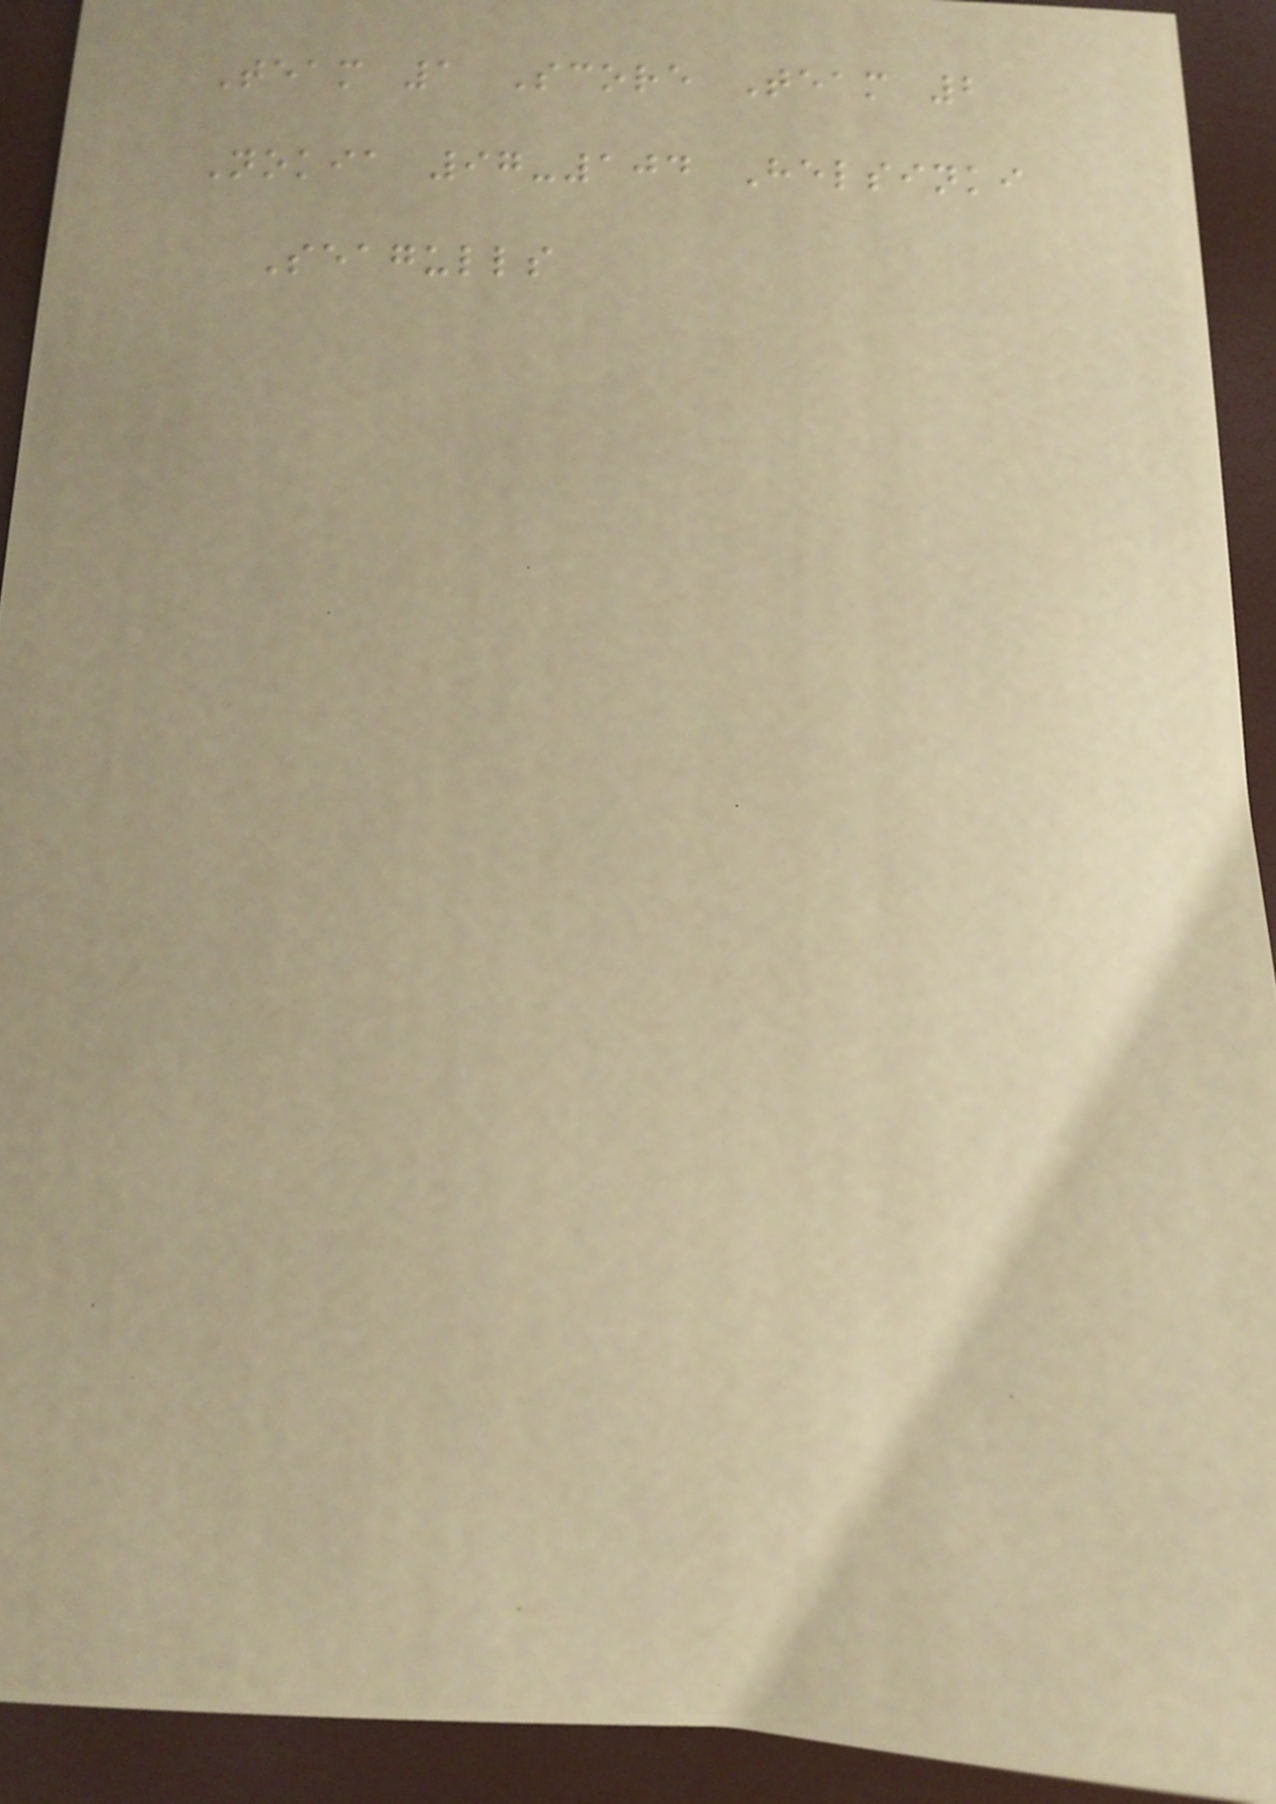Team 1 Score Team 2
Nokia 97-104 Helsinki
Seagulls
